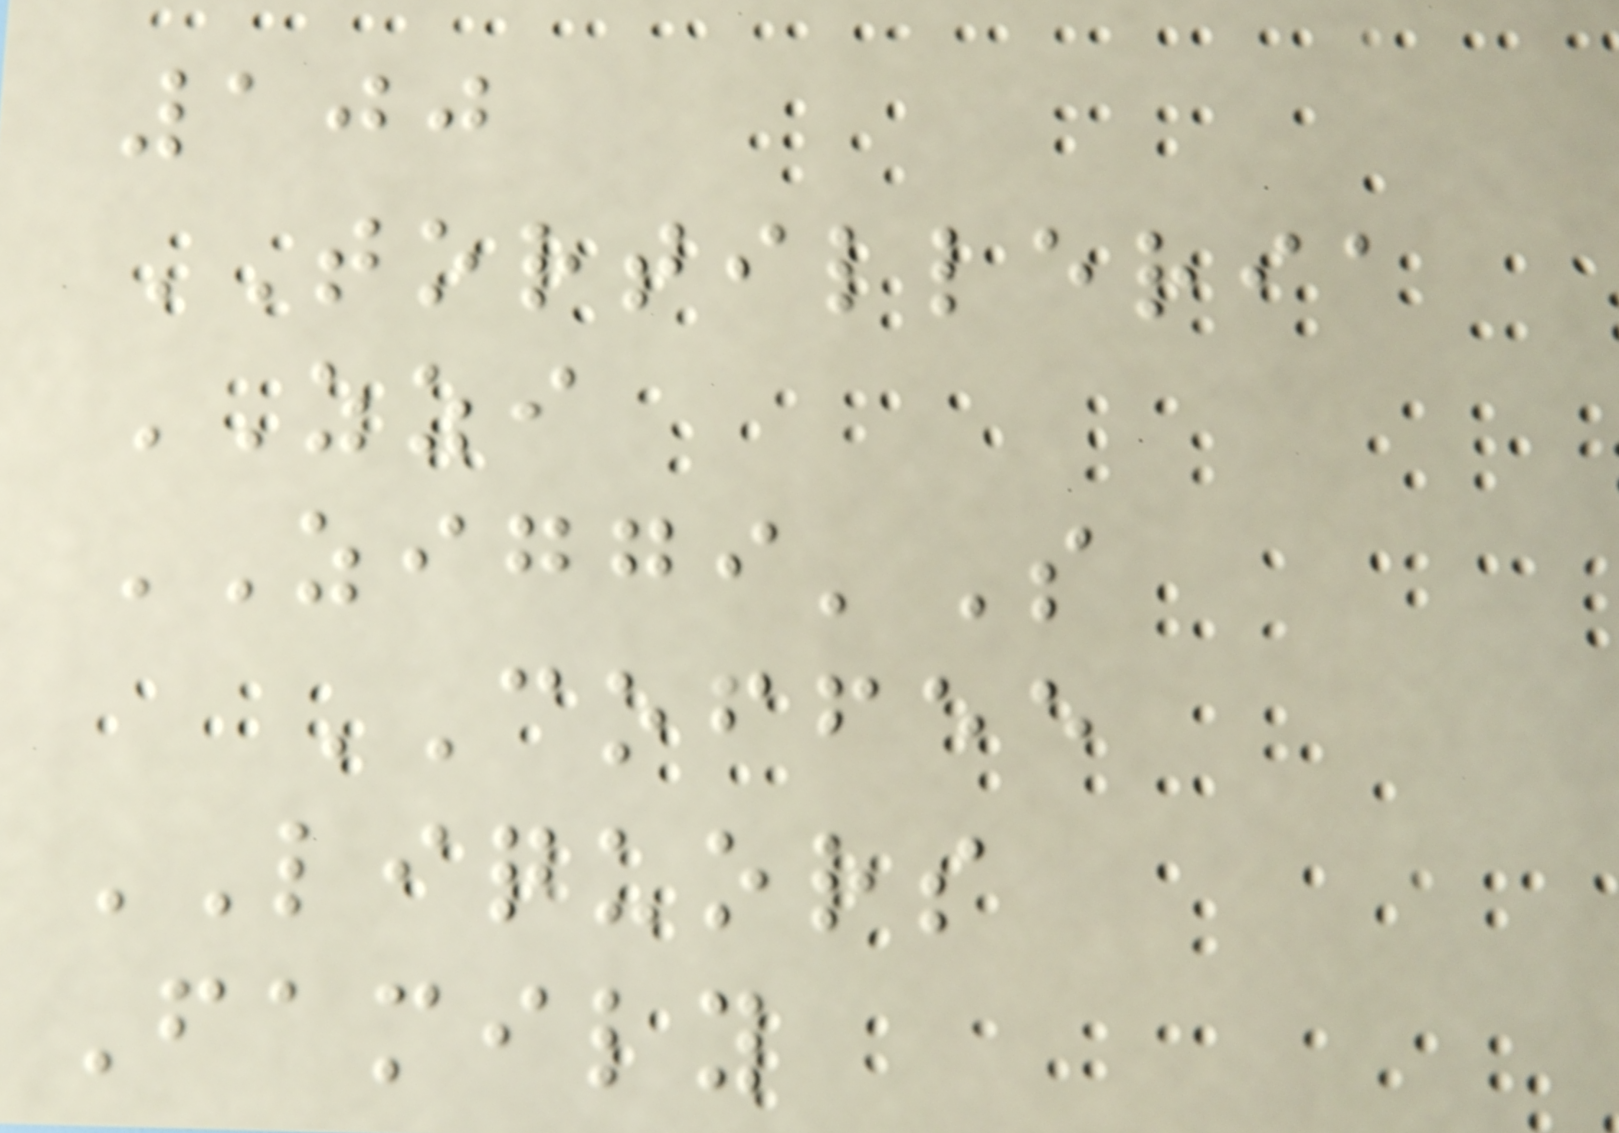100
TORTILLERIA
ZZI
ZIGGI'S
COFFEE
LIQUORS
Family
